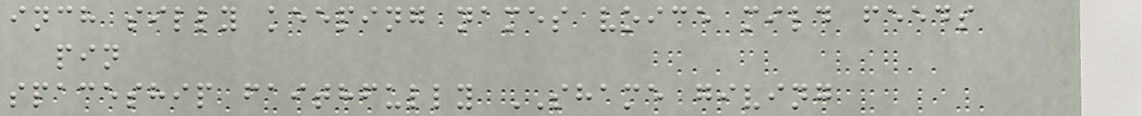inch silly keeping names voice mild feeds
pin
spaceship faithfully SHAME giving
